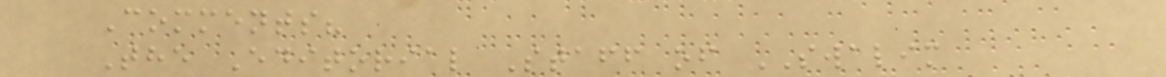Comments?
The Editorial Staff of SWALIM
